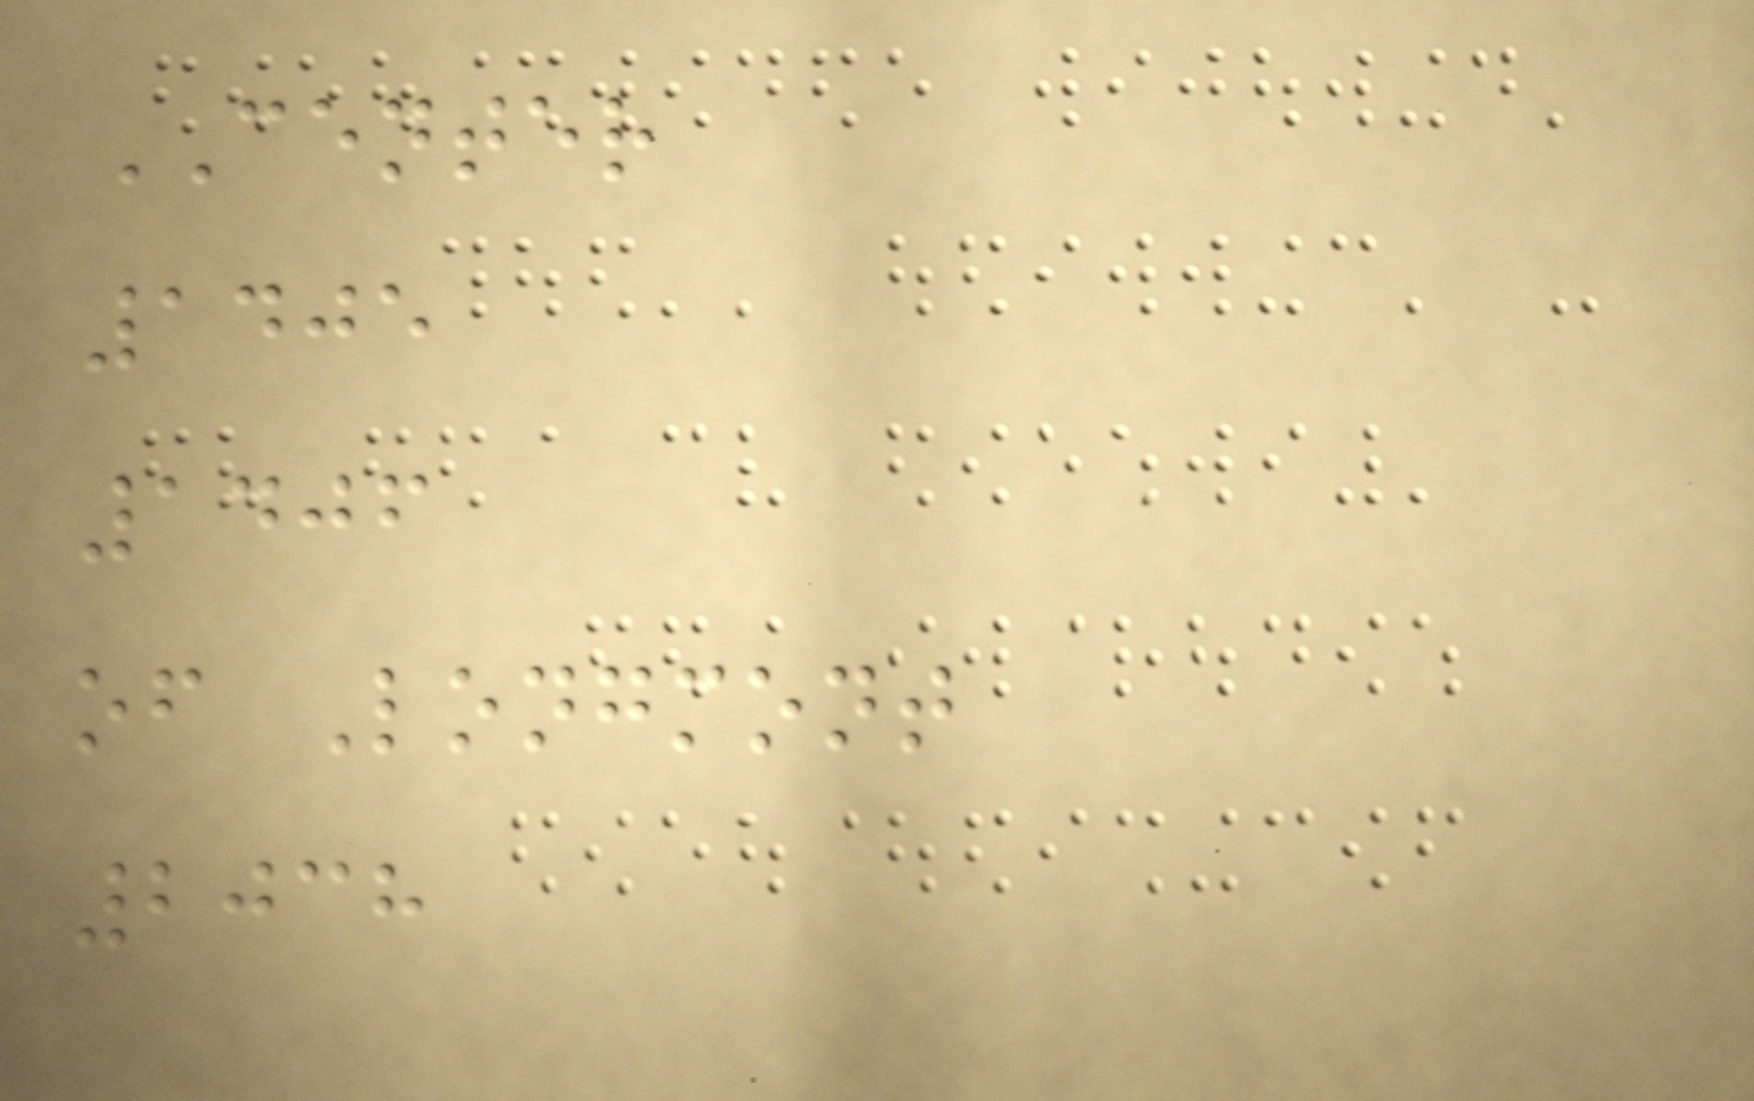CENTER
1405
1406
of Longmont
2038
